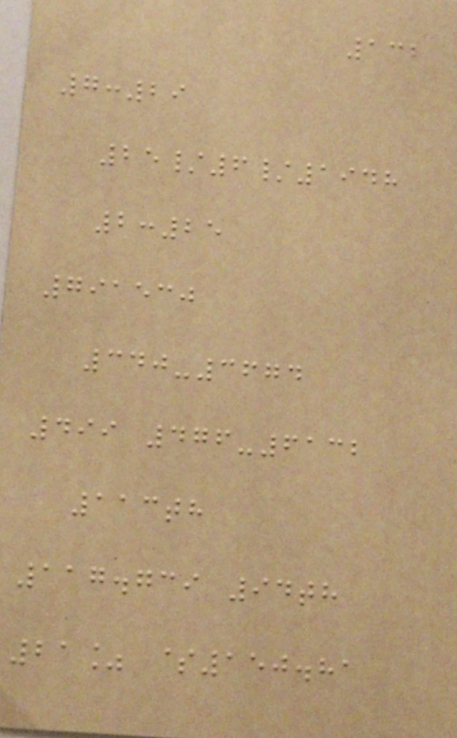132
7:29
25/6/1948
2:25
791530
340-3674
499 476-6132
113th
117.739 94th
21% $150.81
